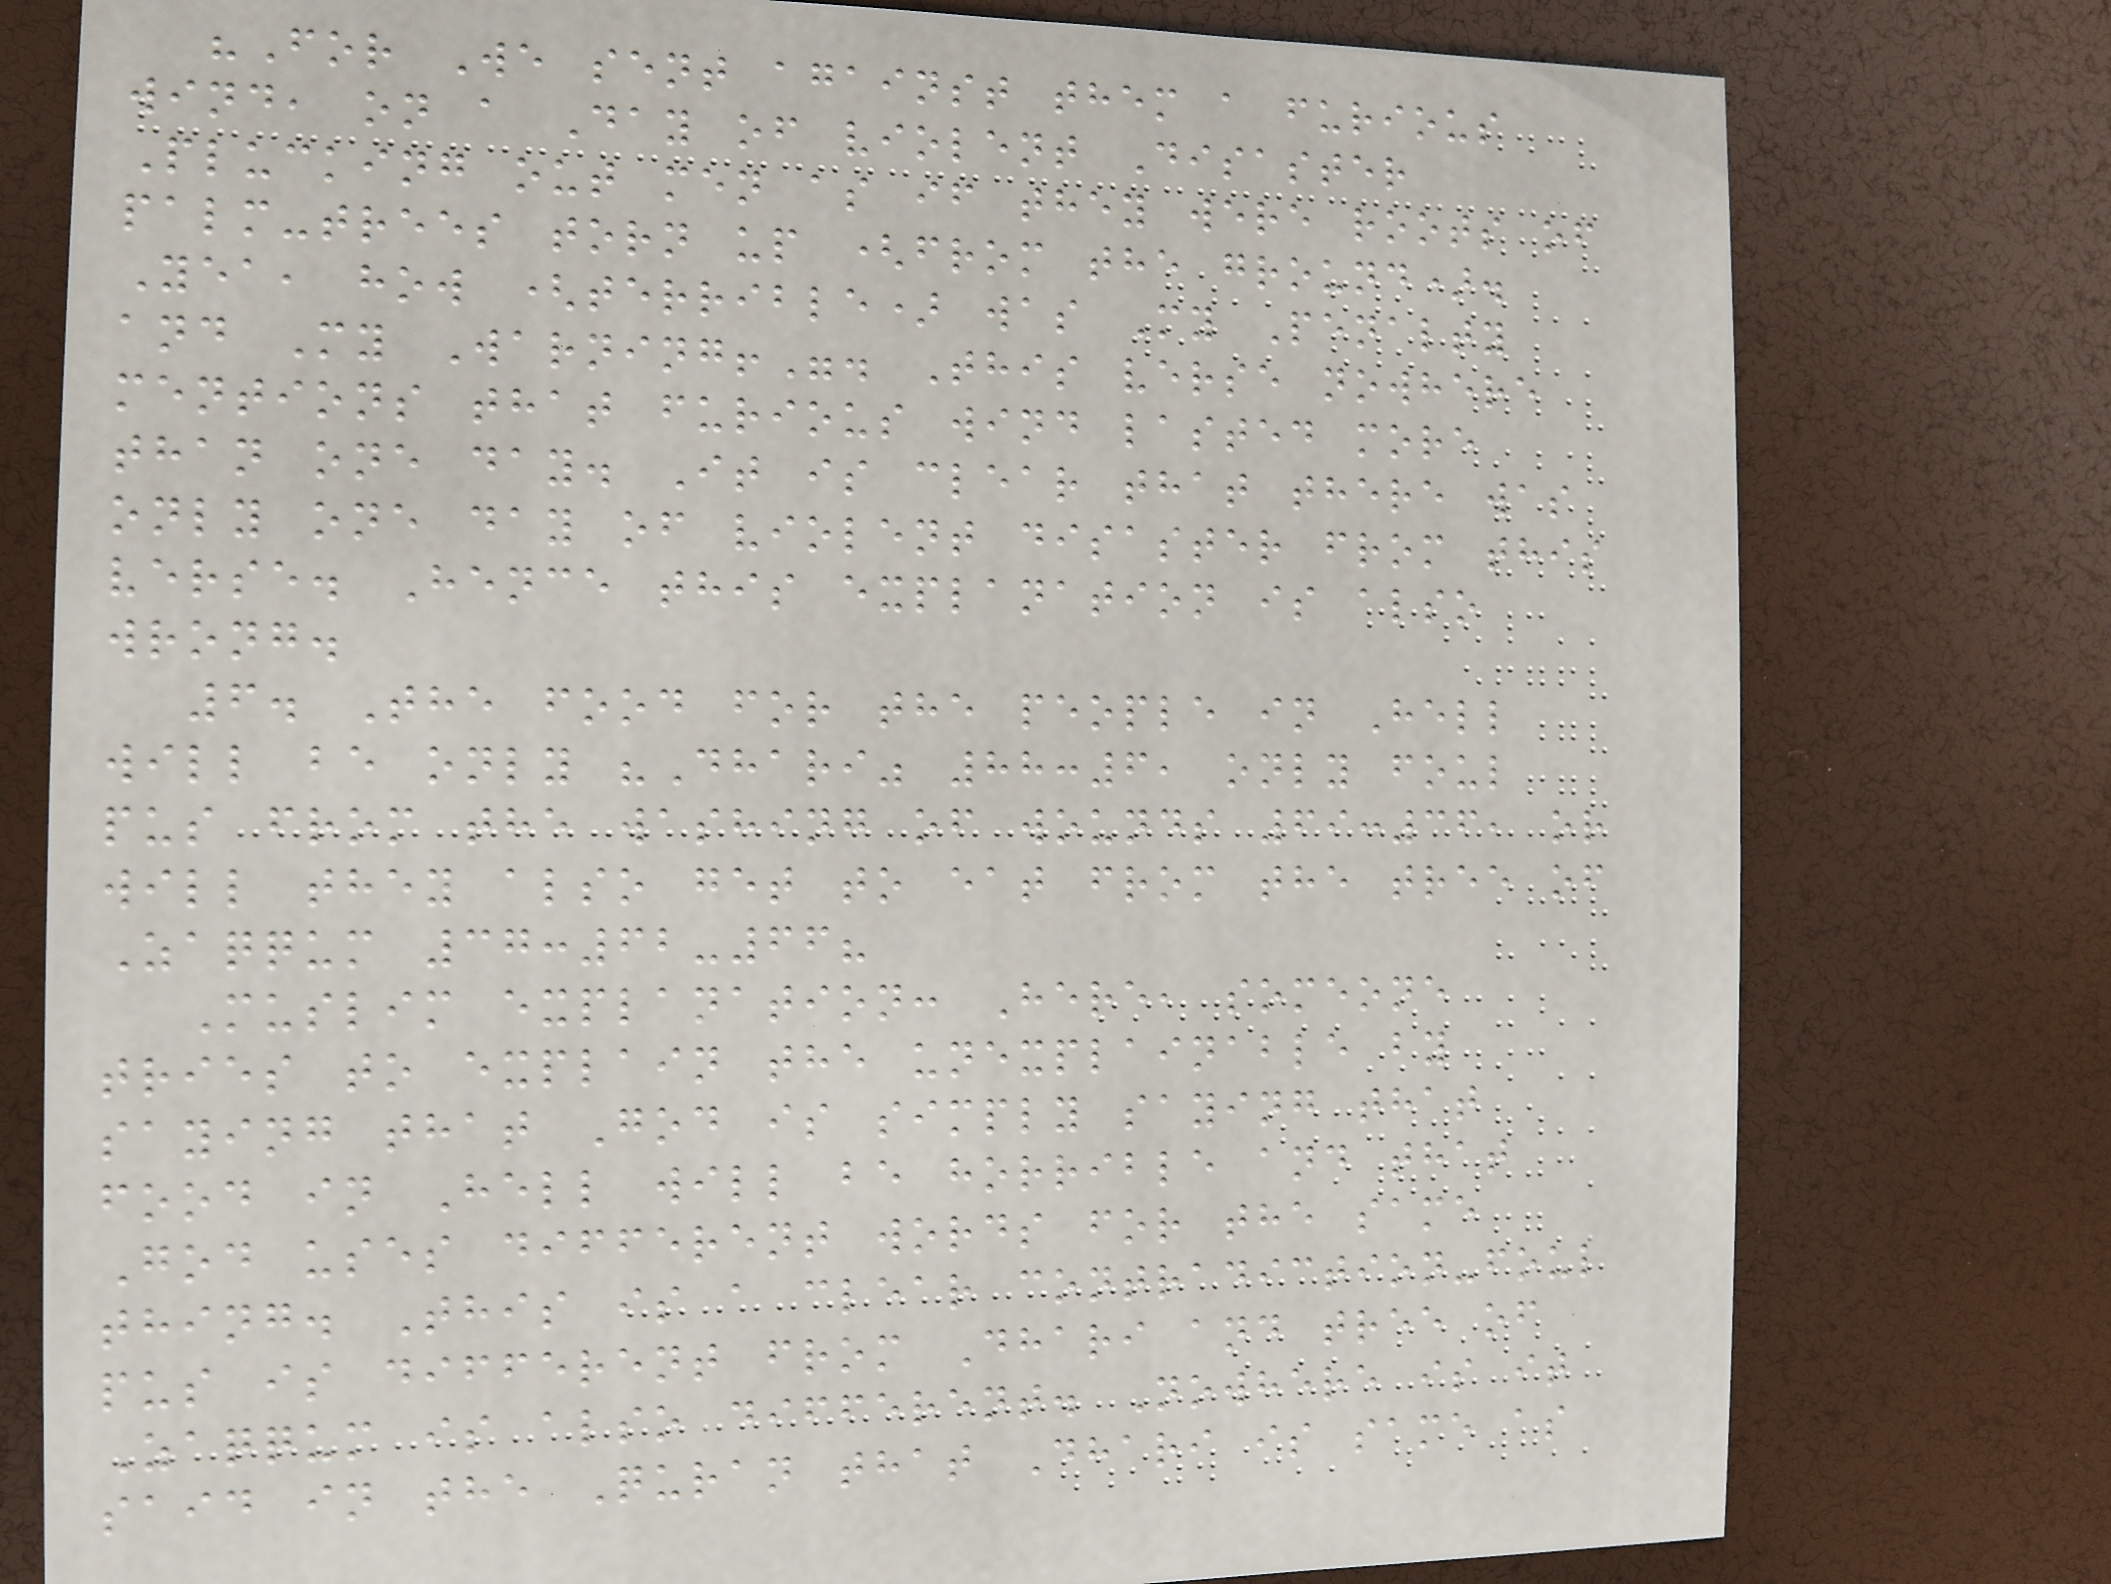"For We sent against them a furious
wind, on a Day of violent Disaster
Plucking out men as if they were roots of
palm-trees torn up (from the ground).
Yea, how (terrible) was My Penalty
and My Warning!". This verse nowhere
mentions that furious wind lasted more
than one day. It is clear that there was
only one day of violent disaster from this
verse. Hence this explanation is also
wrong.
6. The food for the people in Hell
will be only "Dhari" 88:6, only foul
pus from the washing of wounds 69:36, or
will they also get to eat from the tree of
Zaqqum 37:62-66?
Muslim explanation: Here, someone
tries to explain the unexplainable by
saying that God is simply saying that
food in Hell will be horrible and that
God uses different words for the same
thing. This is a clear contradiction-foul
pus is different from Dhari and tree of
Zaqqum is also different. Nowhere is it
said in the Quran that Dhari is same as
